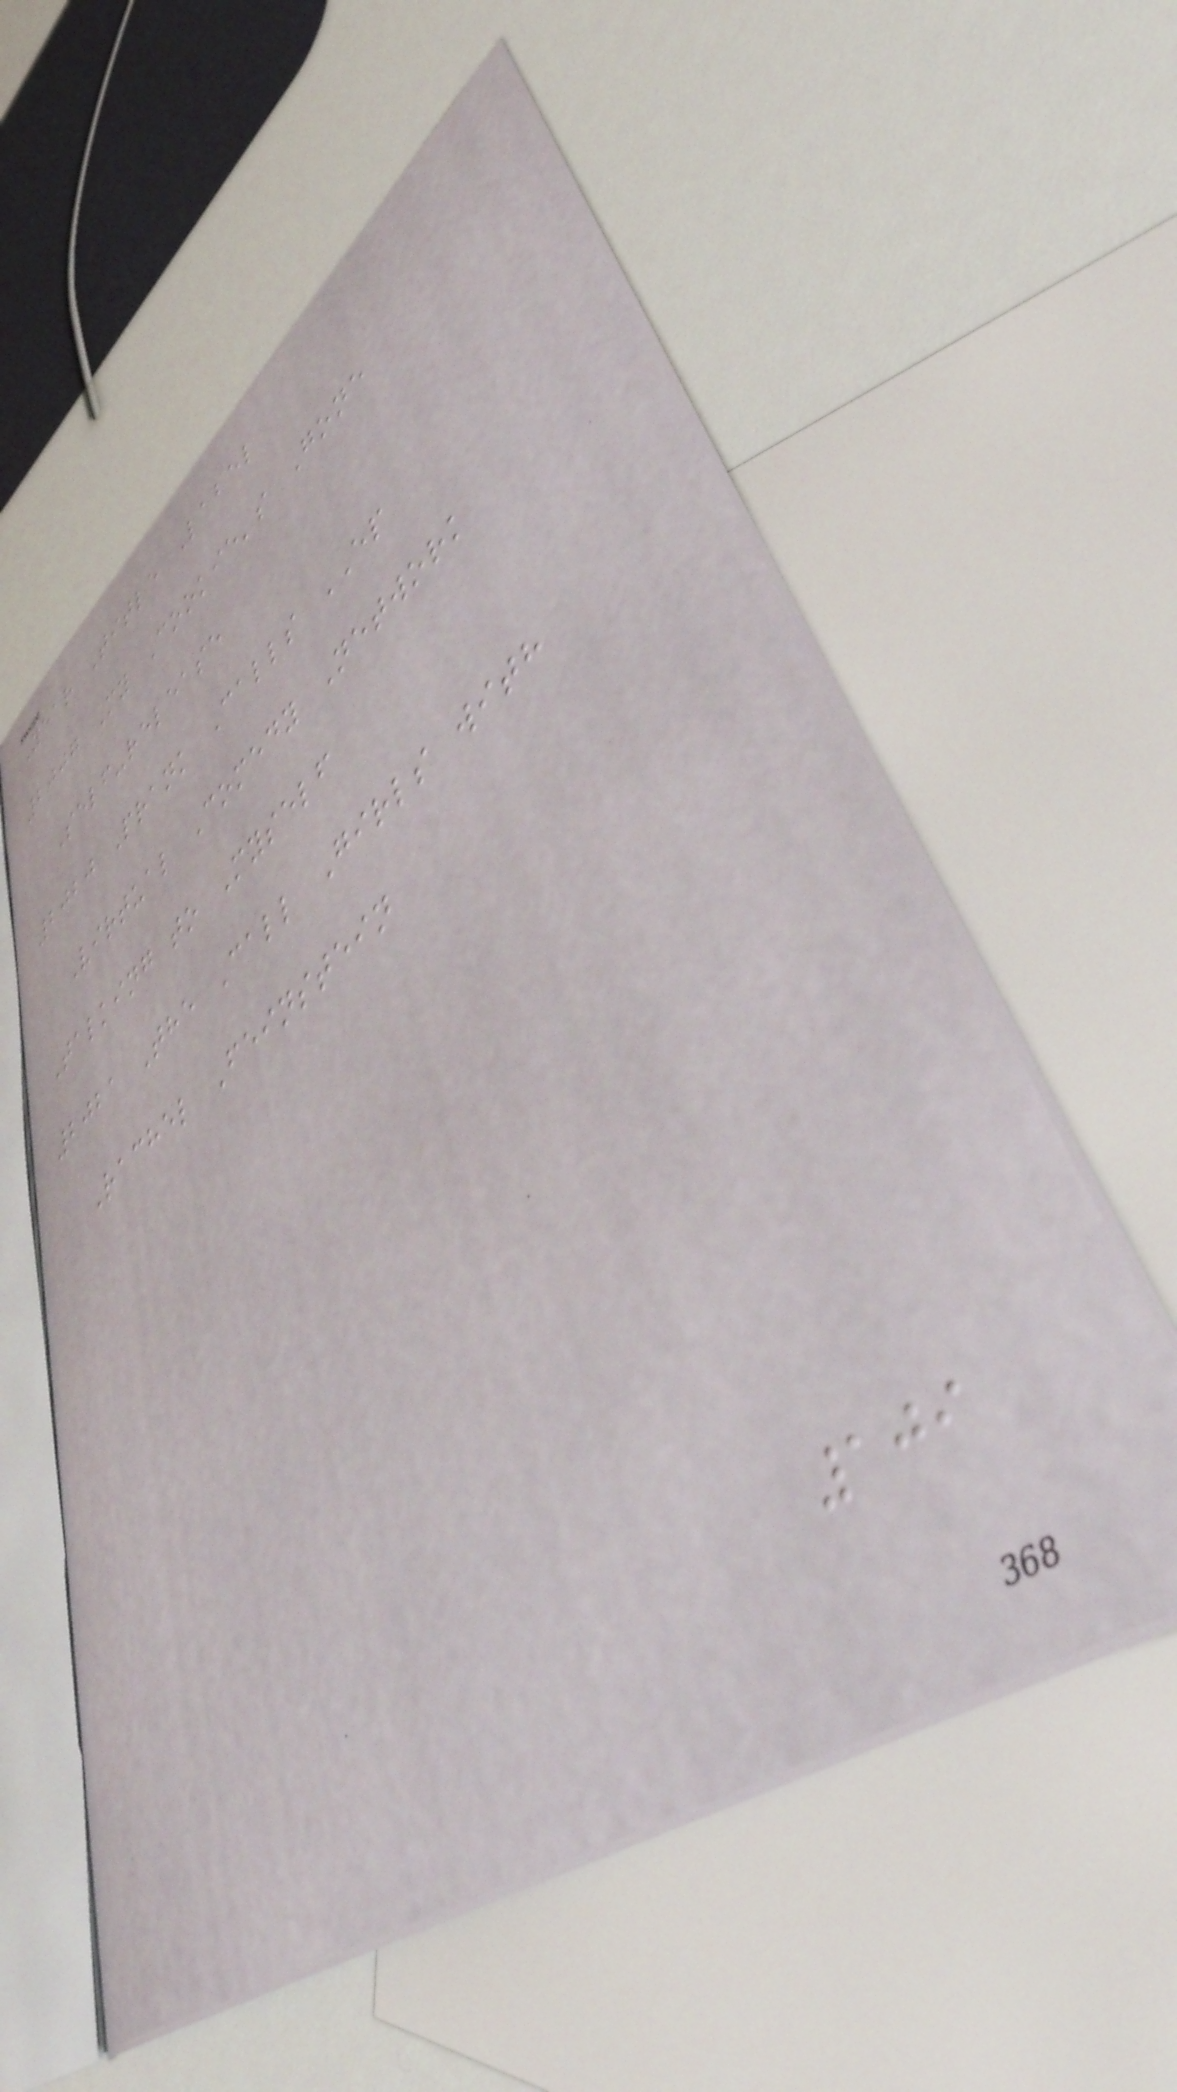Year Title Label
2007 My Cookie's Gone
Self-release
2020 Prank Calls EP
Virtual Comedy Network
Talking to Myself
2021 The Call Girls with
Rachel Feinstein
109
